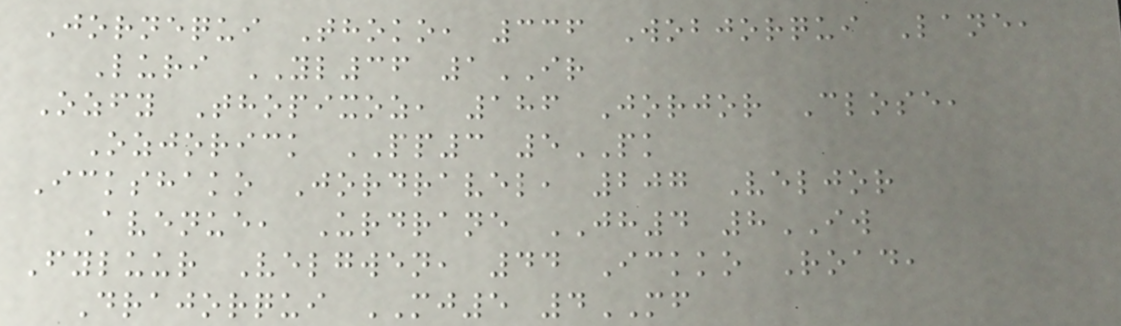Jornequi Thoko, 336 Wobjorqui Lane,
Luri YL36 1IR
Ozfy Thopixoz, 186 Jorjor Close,
Ozjorick PP3 5PK
Ickshako Jordravel, 207 Veljor
Avenue, Urdrane JH4 8IW
Fyluur Velgwen, 44 Ickko Road,
Drajorqui MJ5 4MF
